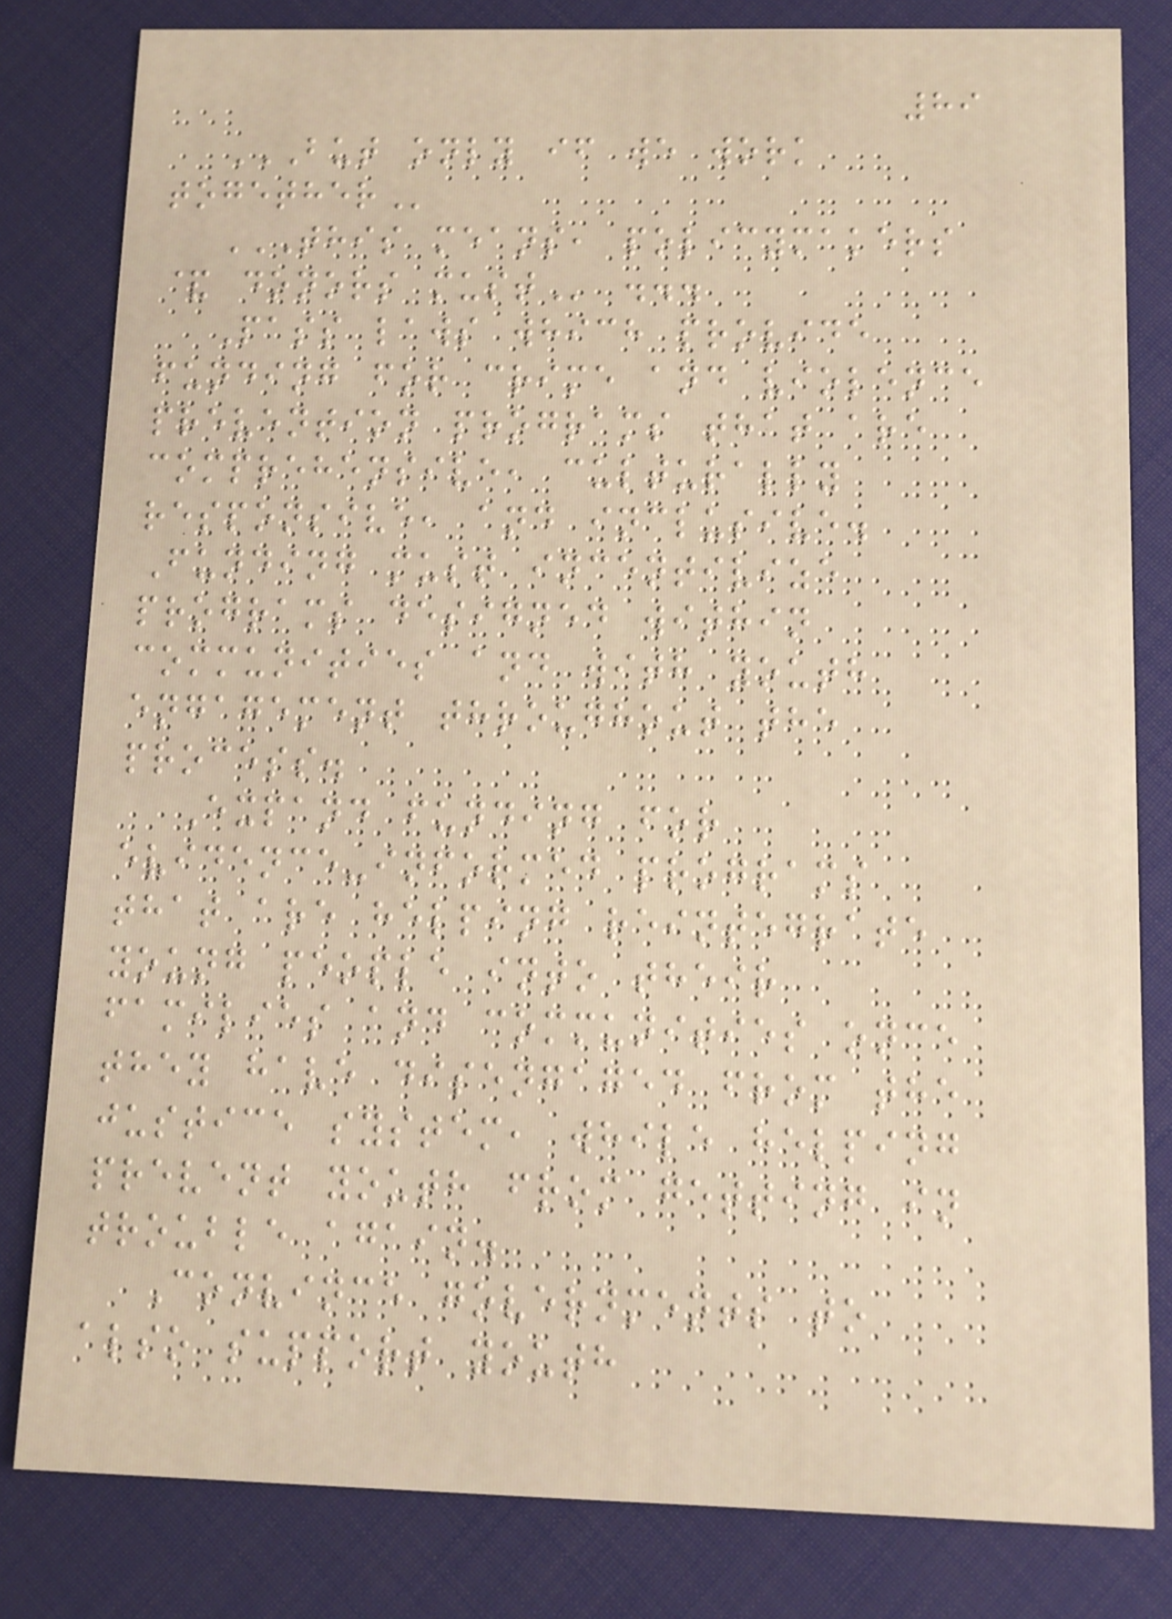89
BUT ONLY IF WE WORK
TOGETHER
THIS MEANS, POLICYMAKERS
& DONORS MUST ...
Pass laws which provide
funding for crime and violence
prevention programs that are
comprehensive, culturally
responsive, and inclusive.
Funding must incentivize
programs designed within
communities and with youth
engagement throughout the
process.
Expand funding for
evidence-informed programs
that are helping reintegrate
young people into their
families and communities once
they have disengaged from the
justice system, while helping
prevent youth from getting in
trouble again.
Convince governments to
also support youth
